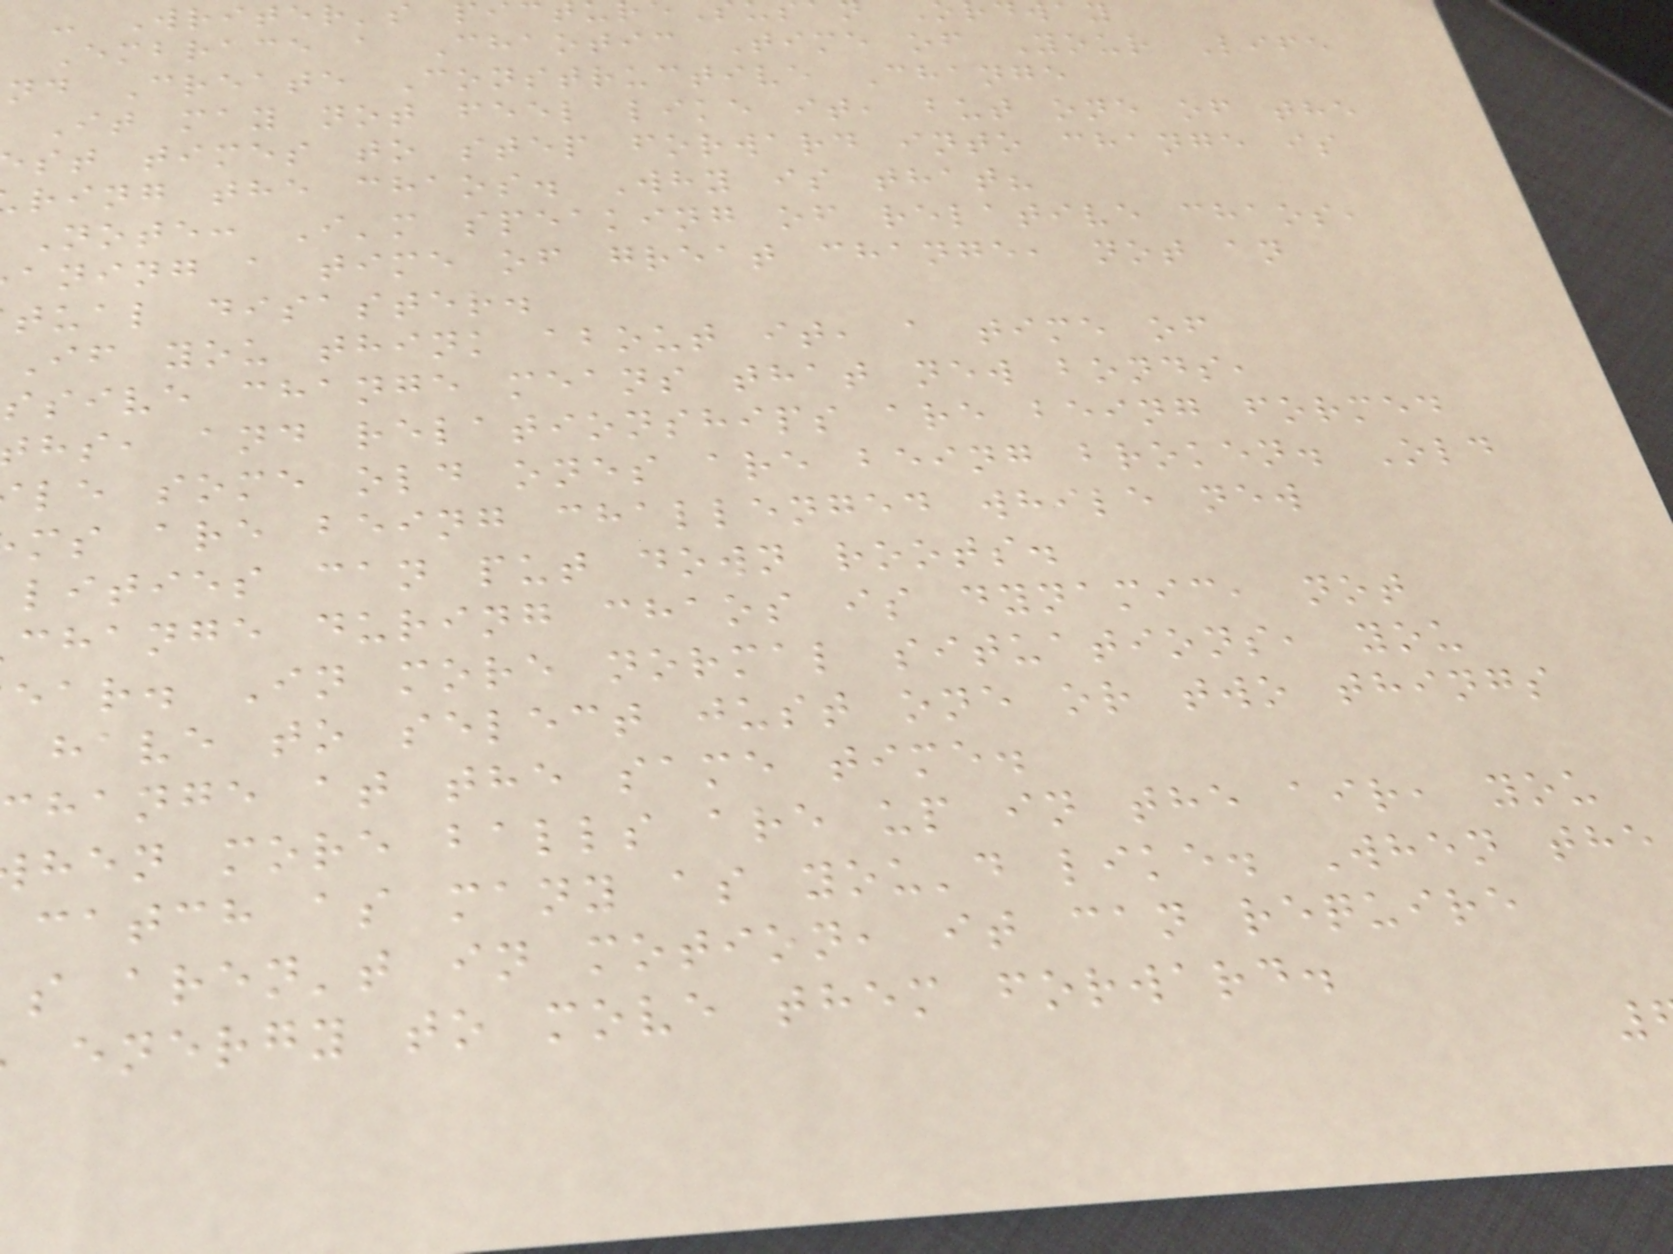- Writer's
Embrace a Chaotic Time of Your Life
nd Create Constructive Change
It may not feel like it, but one of the
st times to step forward into change is
ring the chaos. Why is that?
Note: I'm speaking of relative chaos,
aning a time of great change, not an
tual disaster.
If you think about it, a time of
ssive change means that new bonds,
hs, and relationships are being formed
le some old ones are being broken. Old
ms are being challenged while new
lities can put down roots.
change during chaos is dynamic, not
ear. In more normal situations, you
have to select just one or two things
hange at the same time.
hen more balls are up in the air, you
catch as many as you'd like. When the
s aren't in motion, it can require
energy to move them forward.
